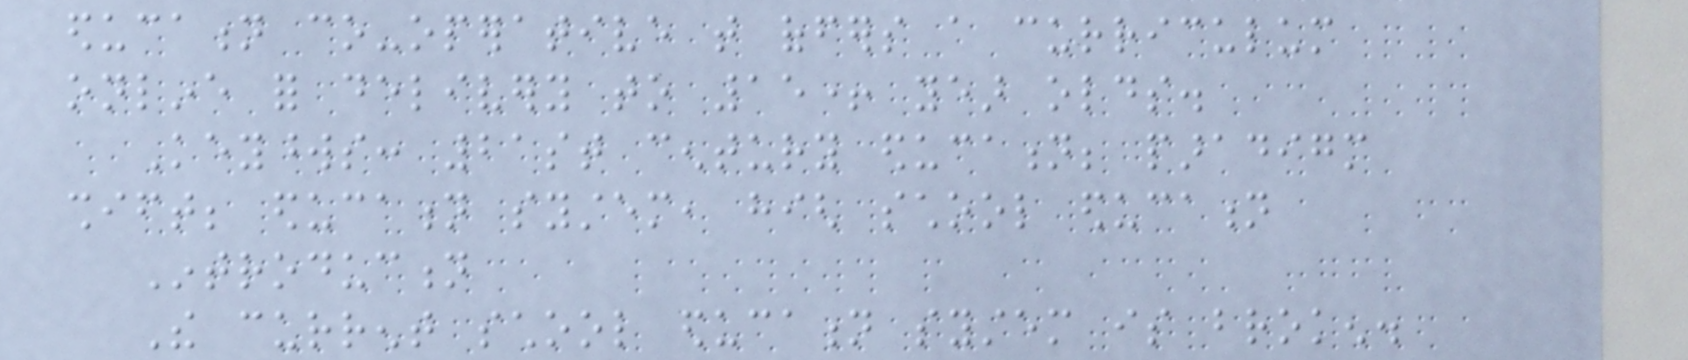education co-operative that offers a curriculum
online for delivery to 15+ year olds.
Keywords: 21st century education; paradigm
shift; education system, high school education
Introduction
The current school education system is broken.
